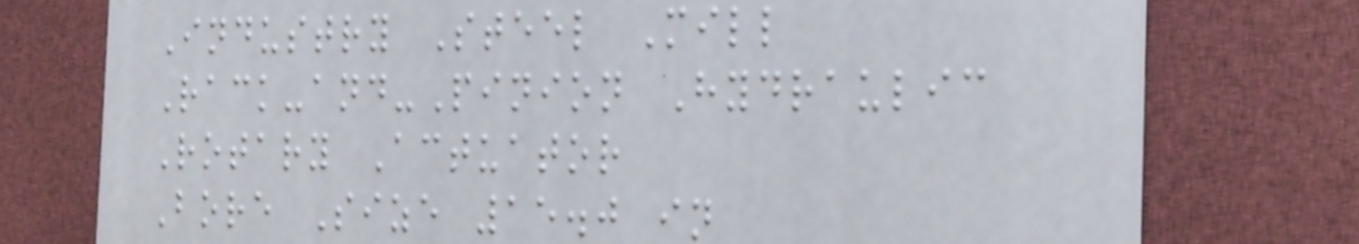Industry Steel Mill
Rack-and-Pinion Hydraulic
Rotary Actuator
Bore Size 15.0 in
